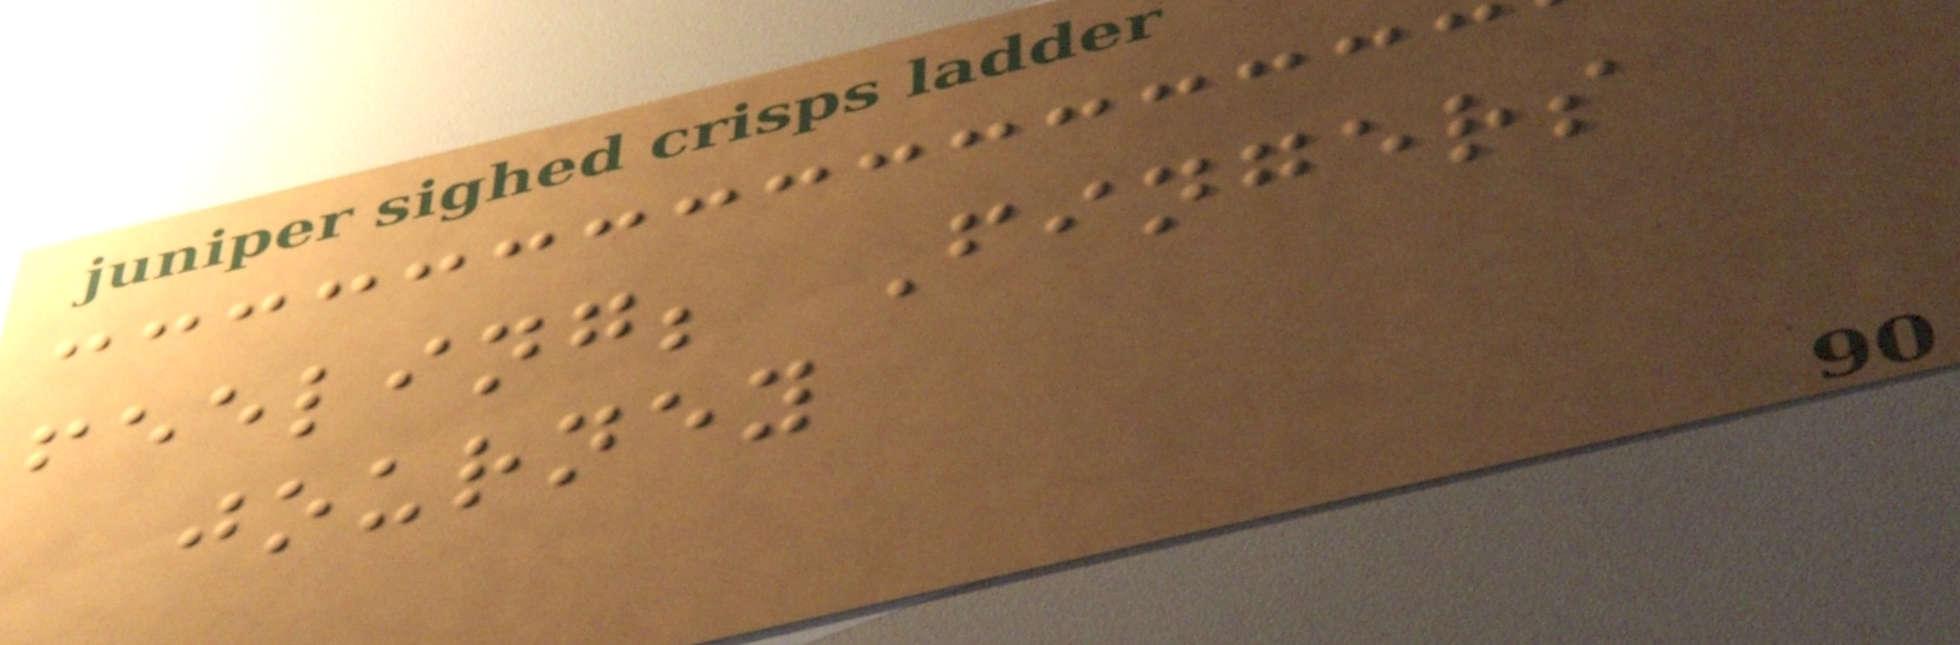feeling; Fingers
journey
